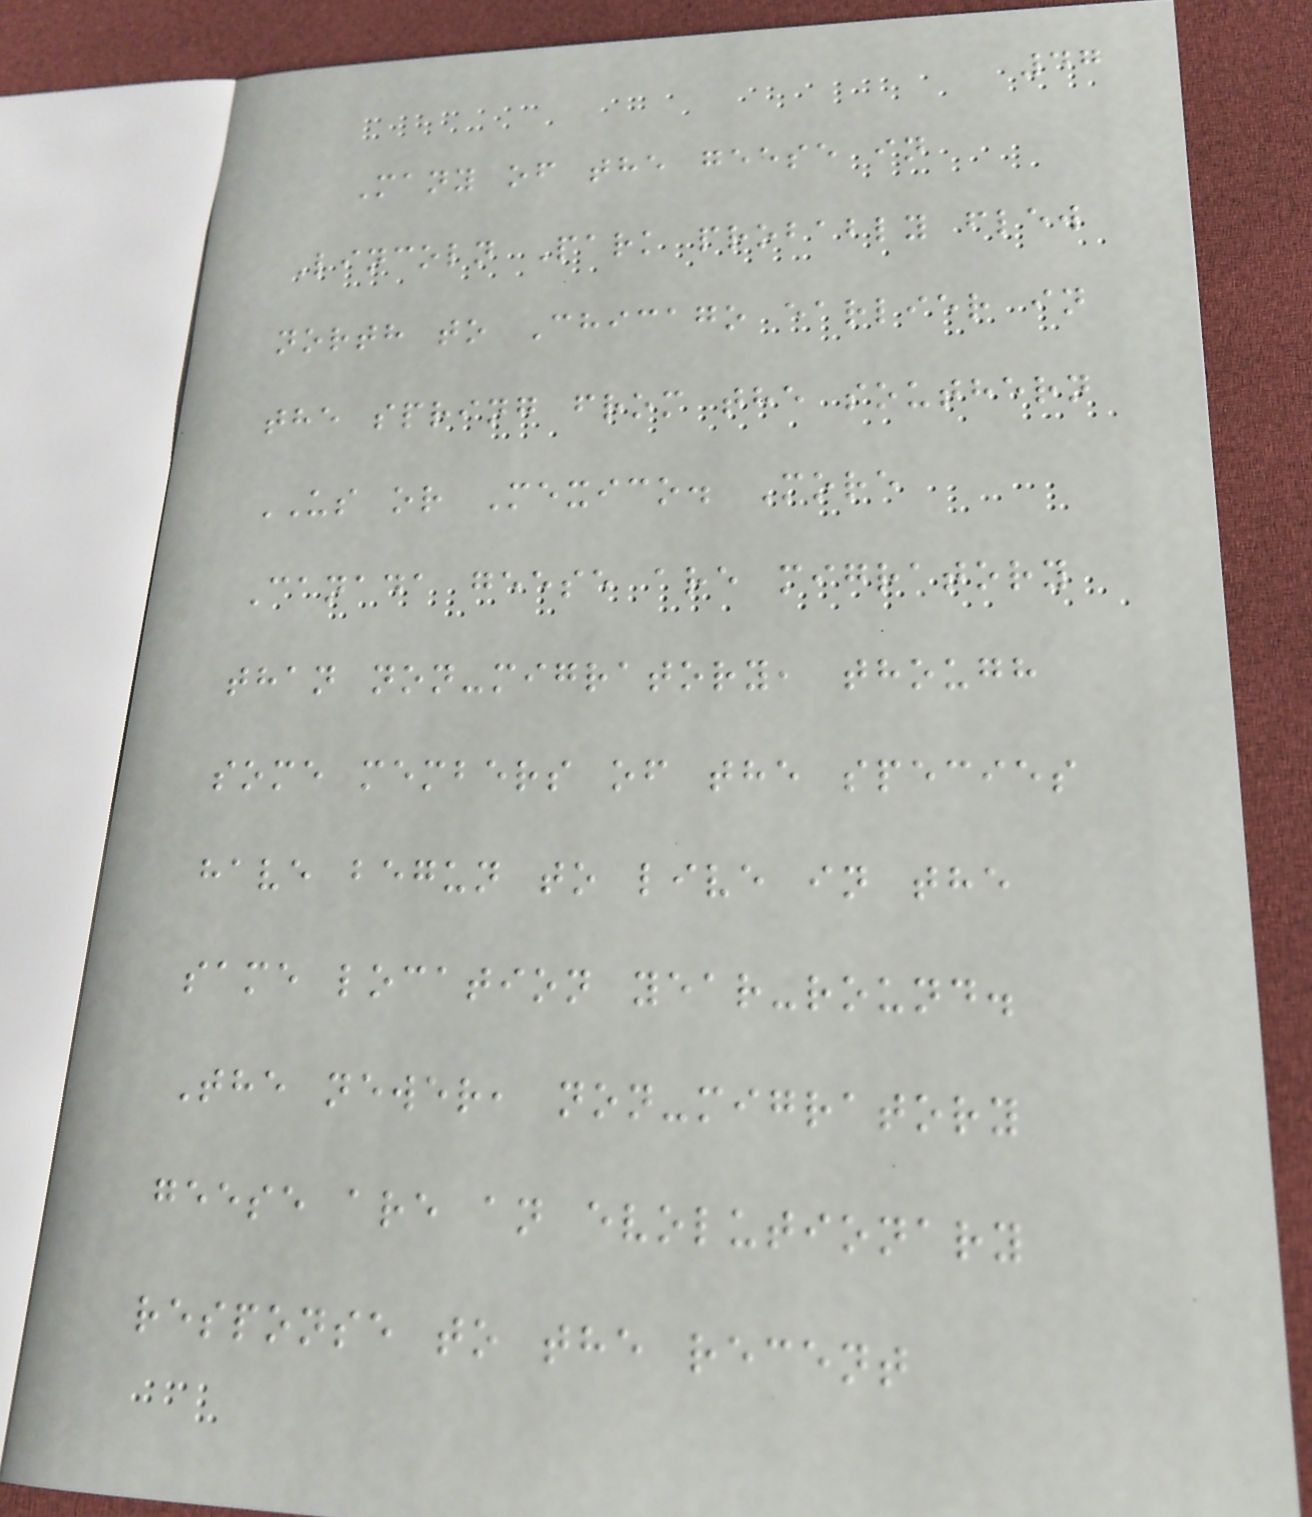47
Many of the geese in
Lincoln Park probably flew
north to Chicago earlier in
the spring from the southern
US or Mexico. More
Canada geese are migratory
than non-migratory, though
some members of the species
have begun to live in the
same location year-round.
The newer, non-migratory
geese are an evolutionary
response to the recent
